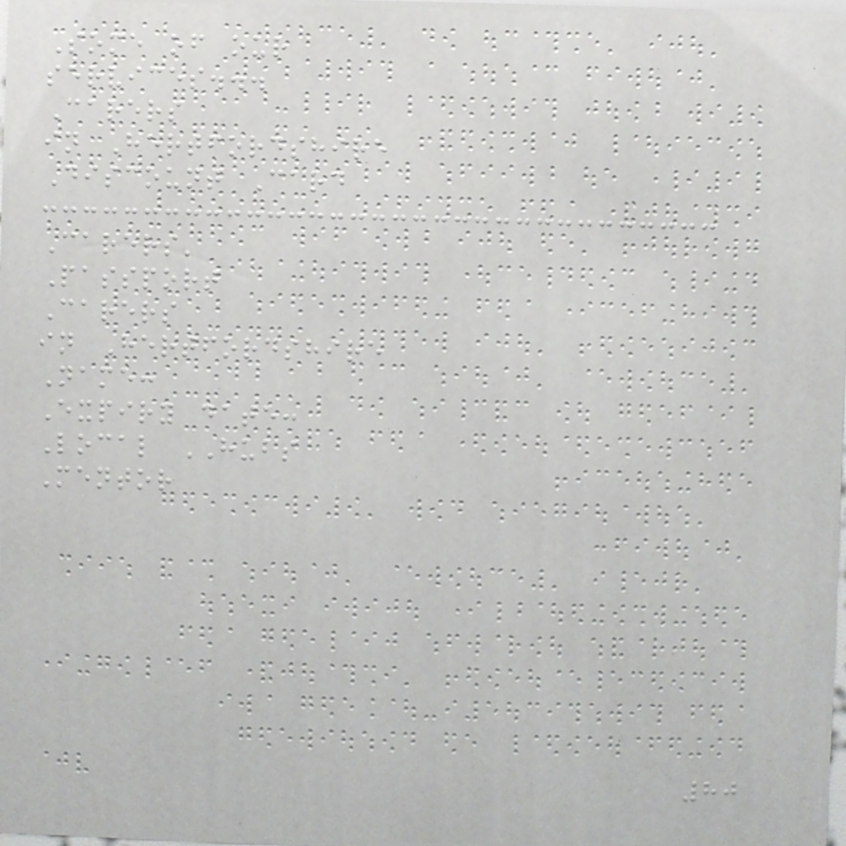Some of our
services...
Carers
in Hertfordshire
Discount Card
Carers'
Passport
Carers
in Hertfordshire
Name:
Expiry date:
Local HUBS
Mentor
80
